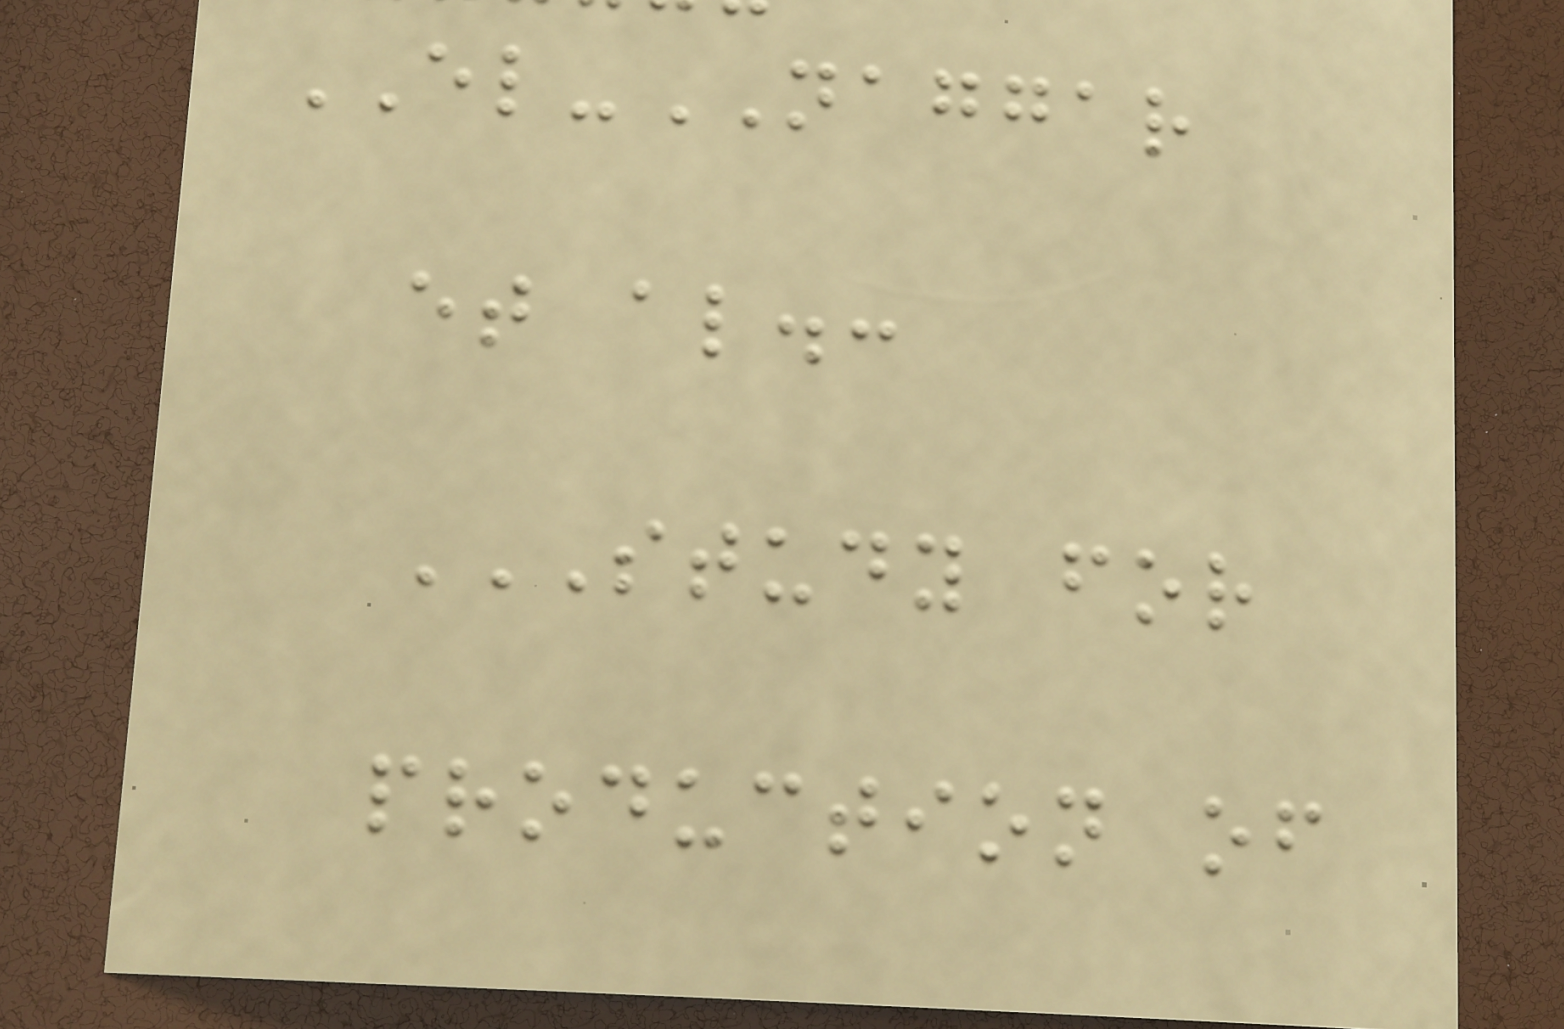EL-NAGGAR
et al.:
STUDY FOR
PRODUCTION OF
